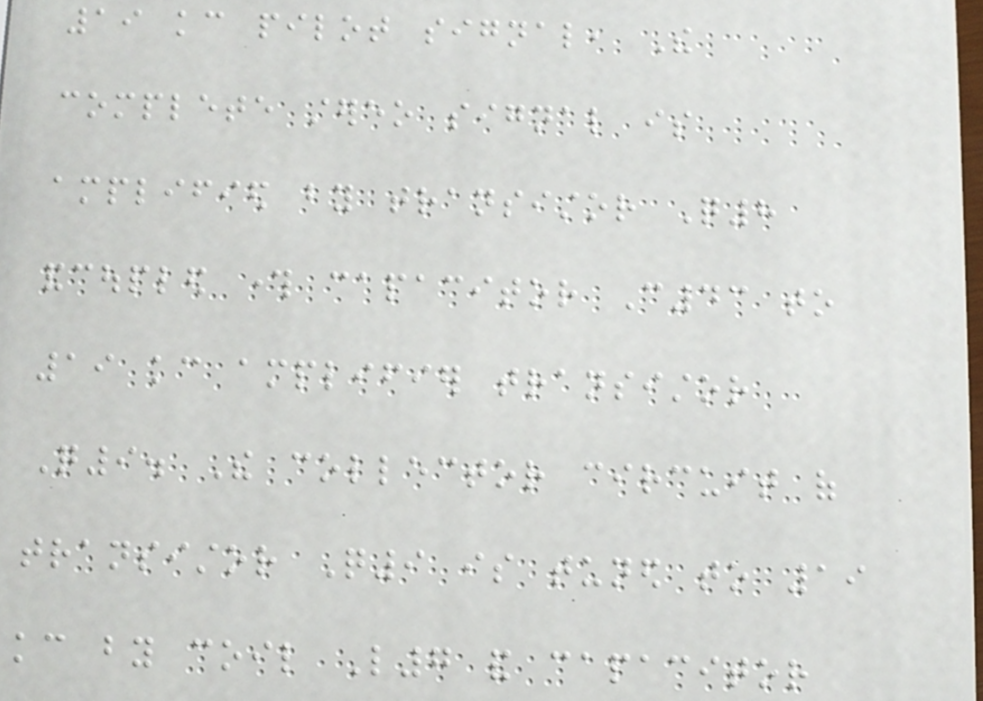19 kc pilot signal, The
complete stereo signal is
amplified by transistor Q8
andcoupled through capacitor C43 to
19 kc amplifier transistor
Q9. The collector circuit of
transistor Q9 is tuned to 19
kc by coil L7 and capacitor
